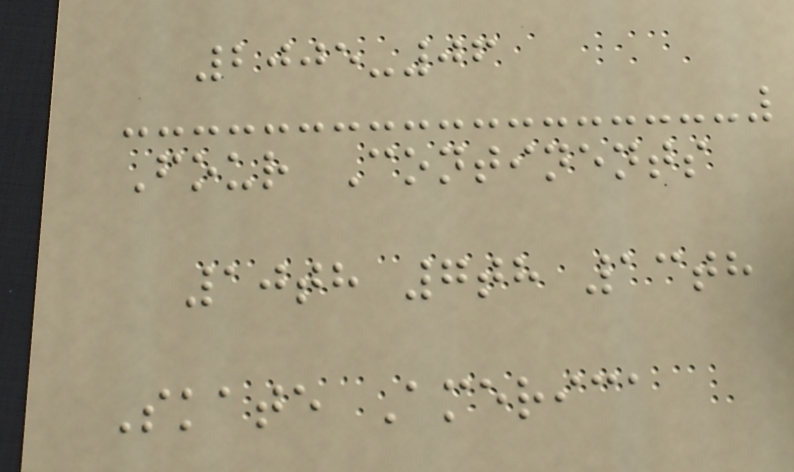2005-06
Four Continents
10th 7th 13th
Skate America
